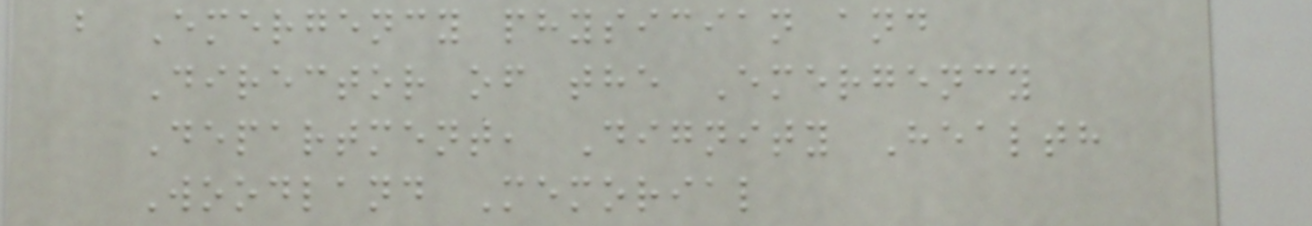b Emergency physician and
Director of the Emergency
Department, Dignity Health
Woodland Memorial
